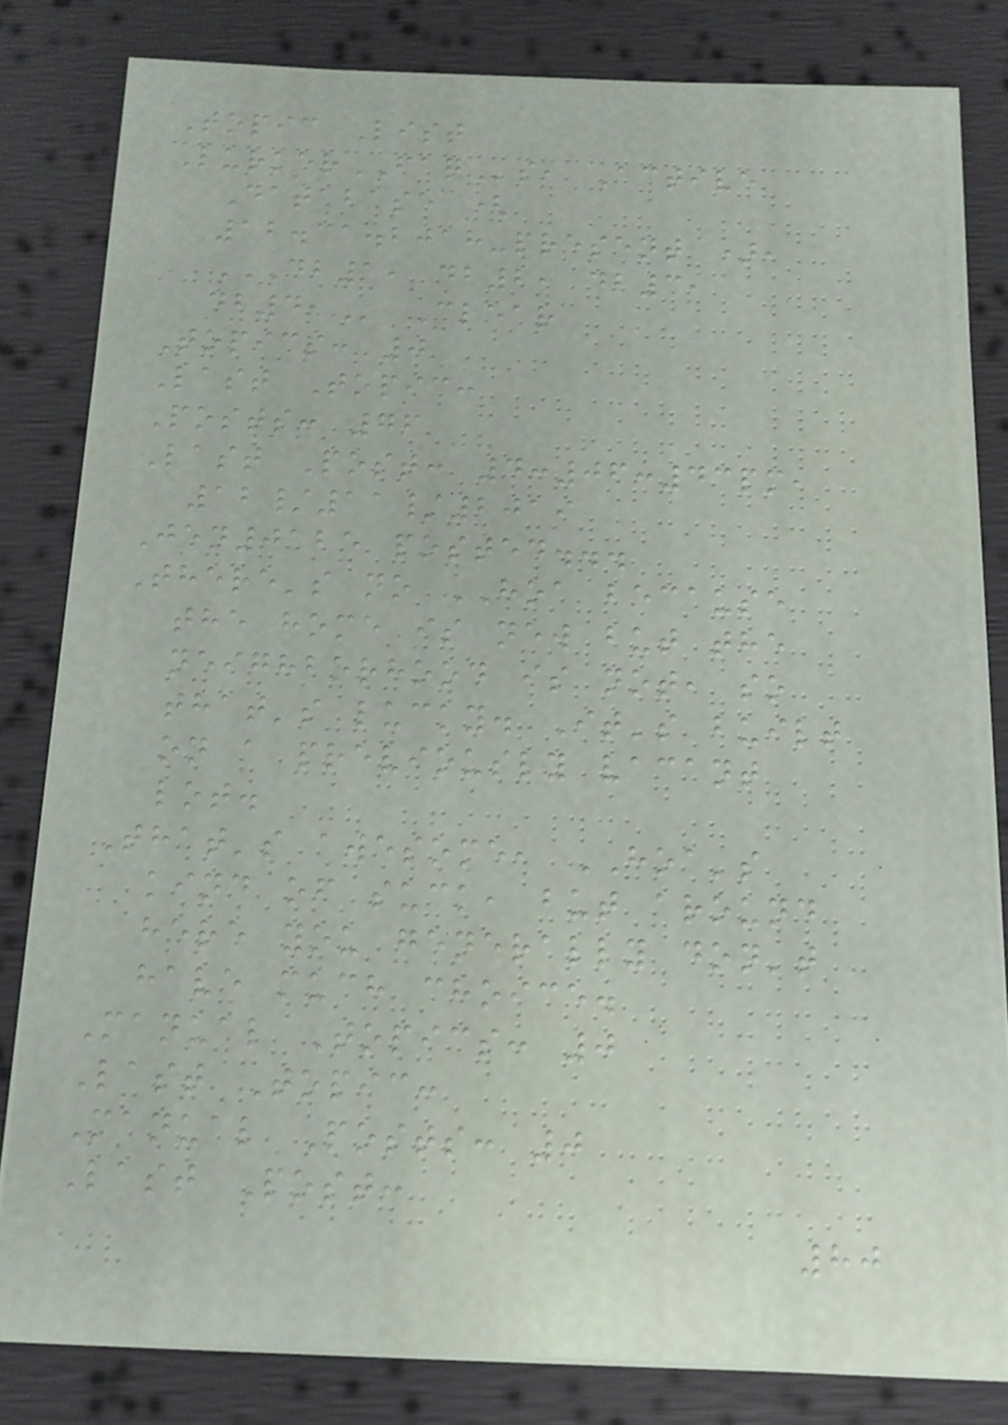Topic List
LurkerFAQs, Active
Database (
12.31.2018-present ),
DB1, DB2, DB3,
DB4, Clear
Topics: 0
Last Topic:
Posts: 76
Last Post: 4:06:43pm,
12/11/2019
Jen0125 posted...
There's no HOA because
the home is new but the
neighborhood is not, so
that's lucky. It's built
on a previously vacant
lot.
That's awesome, HOA's
kind of suck, but around
here you generally don't
have much choice.
Manual Topics: 0
Last Topic:
Manual Posts: 0
Last Post:
80
